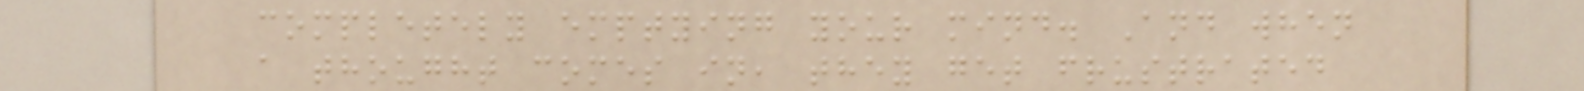completely emptying your mind. And when
a thought comes in, they get frustrated
